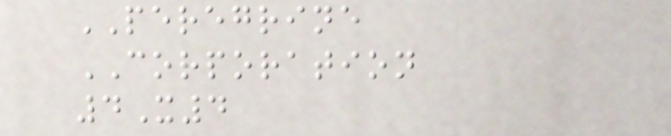PEREGRINE
CORPORATION
4X4
